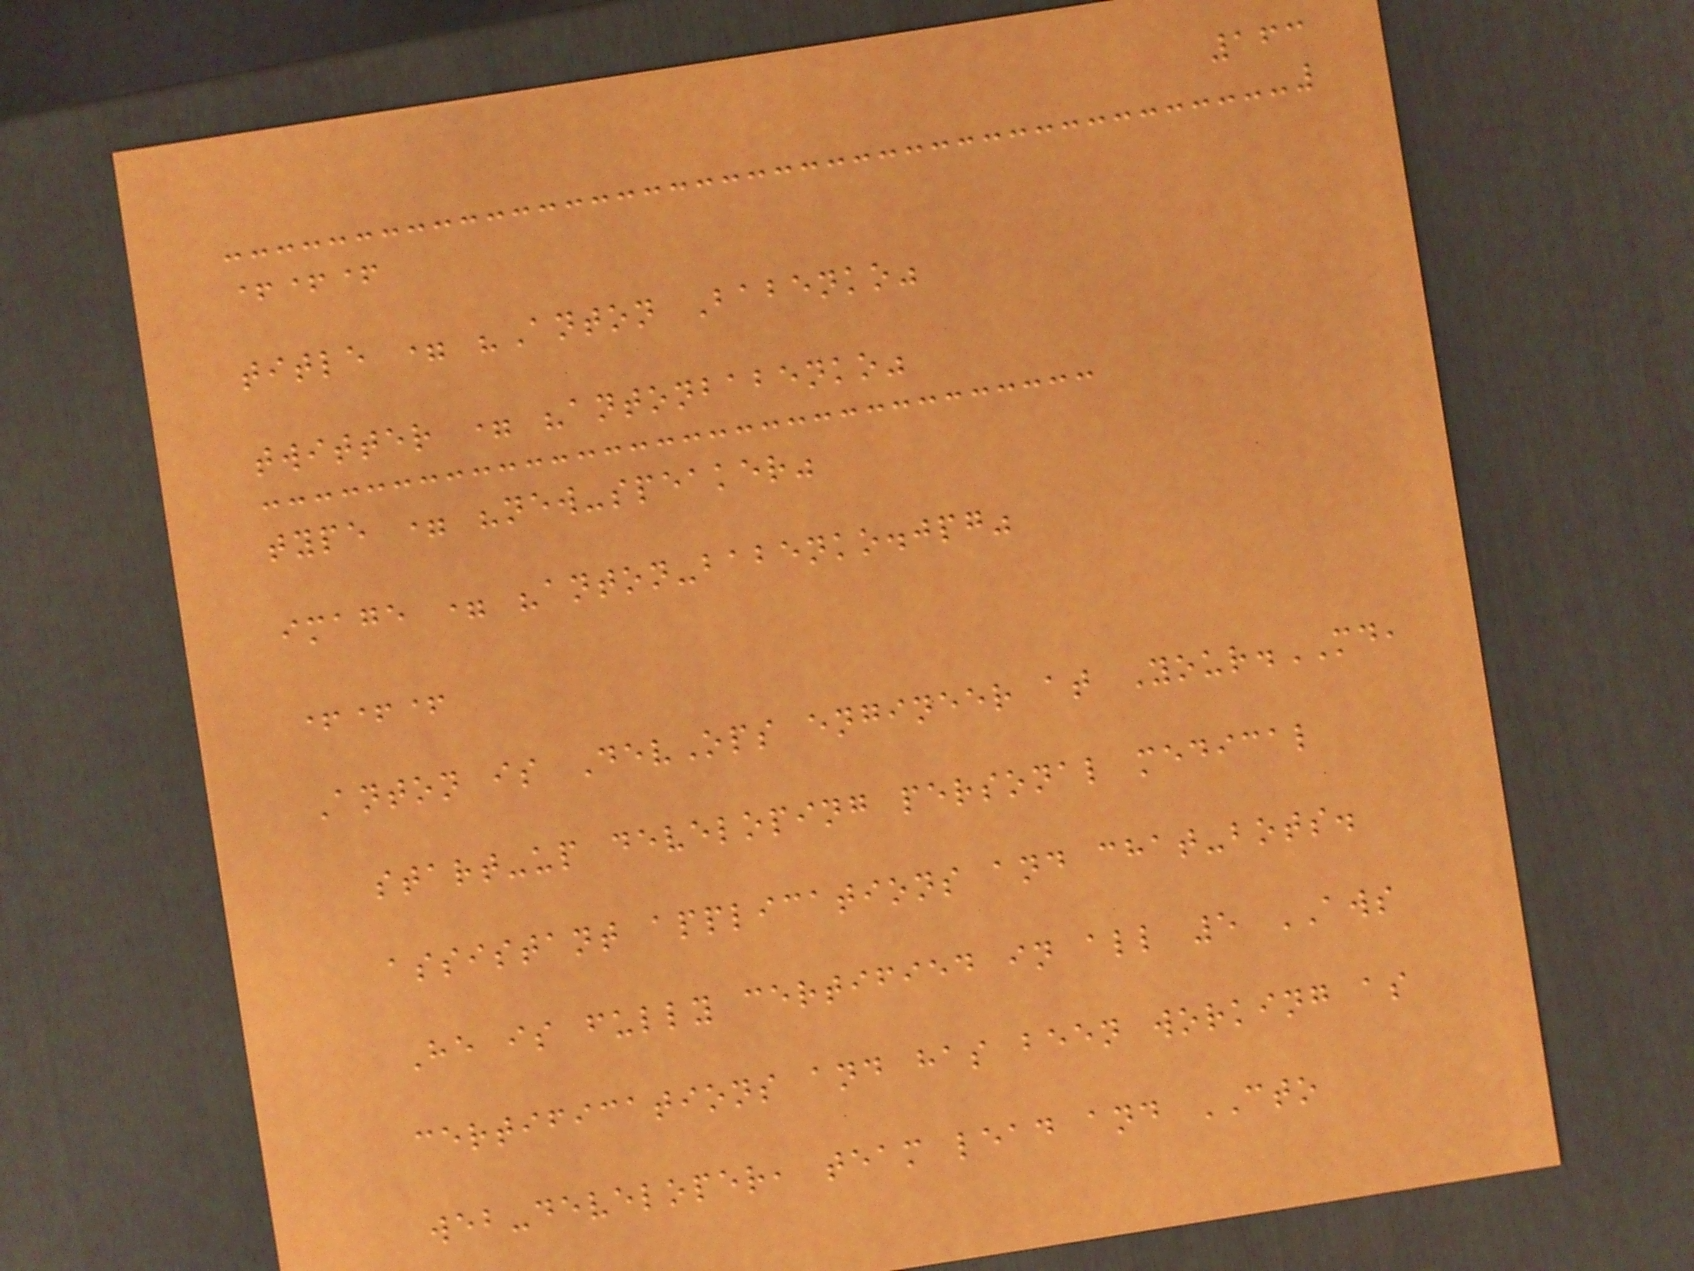163
+++
title = "Anton Babenko"
twitter = "antonbabenko"
type = "new-speaker"
image = "anton-babenko.jpg"
+++
Anton is DevOps engineer at Your.MD,
start-up developing personal medical
assistant applications and chat-bots.
He is fully certified in all 5 AWS
certifications and has been working as
web-developer, team lead and CTO
